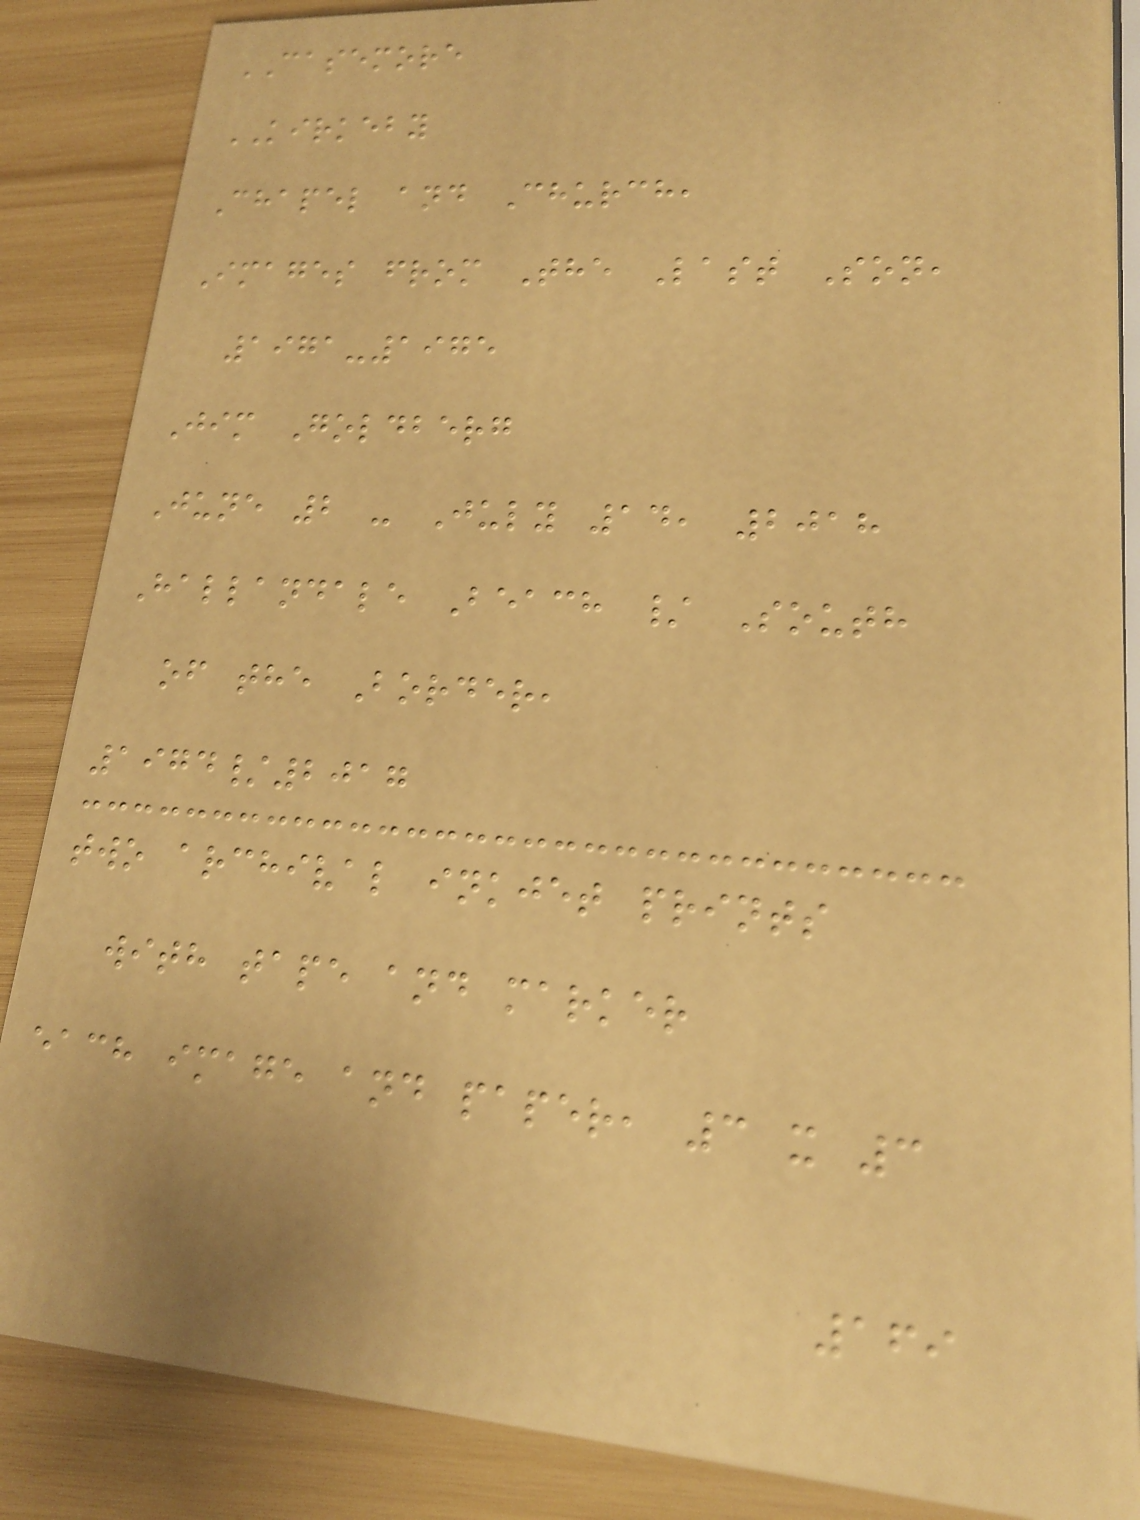CASEMORE
KIRKEBY
Chapel and Church,
Images from The Last Son,
1971-1975
Jim Goldberg
June 2 - July 14, 2018
Hallandale Beach / South
of the Border,
1974/2017
two archival inkjet prints
with tape and marker
each image and paper, 3 x 3
169
